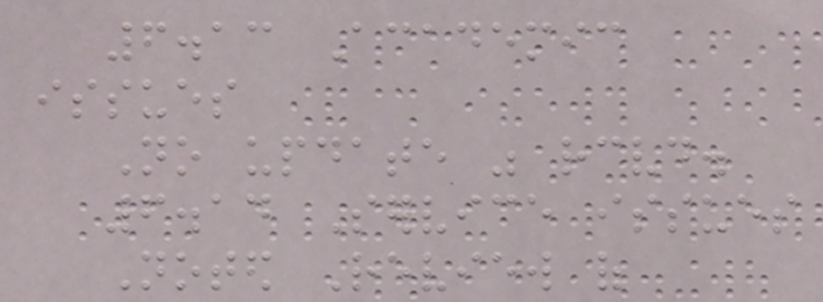6.13 Academic
issues
No update was received.
6.14 Service issues
Noted Review of
